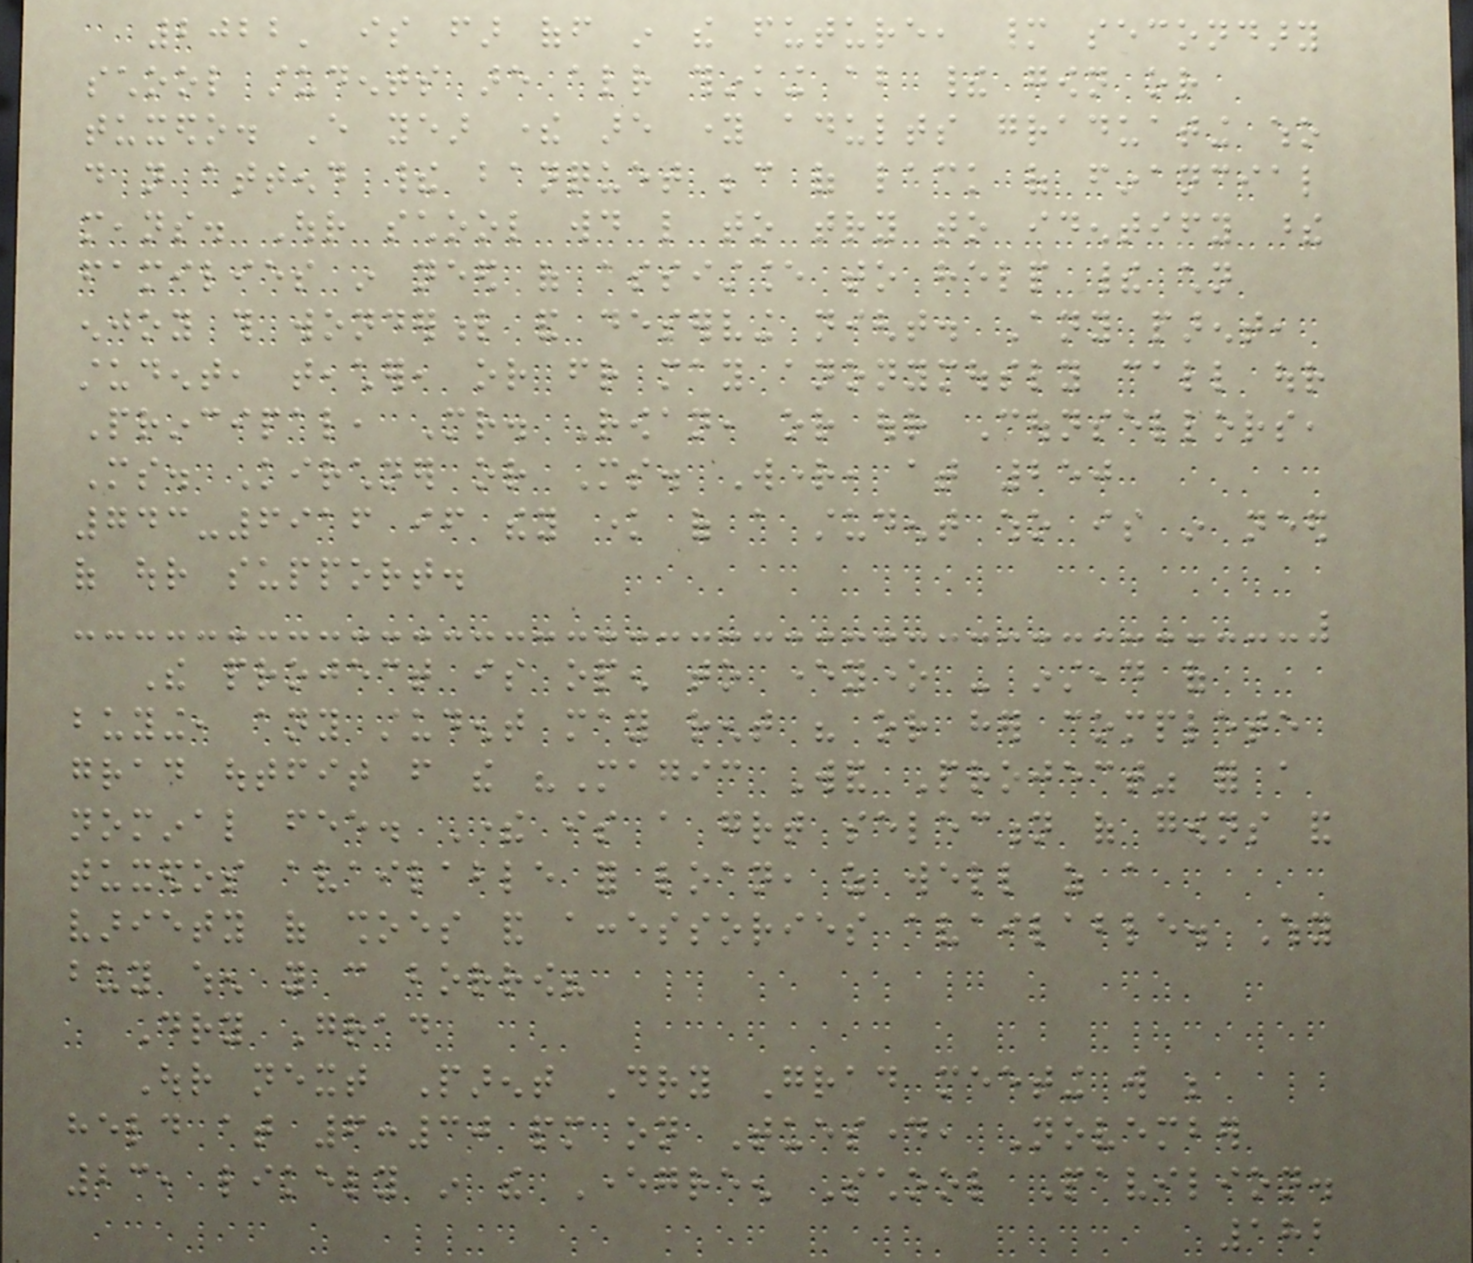2022' is far off in the future, many secondary
school students are already thinking about their gown or
tuxedo. Every year there are young adults graduating who
do not attend their banquet because of lack of financial
means. Our school would like to try to identify these
families in need of assistance to help their children
enjoy this wonderful and deserving night. Any parent,
student, teacher, or friend may anonymously call our
Principal, Mr. Rowan, or our Counsellors,
Ms. Kirchner or Ms. Wright, at 250
743-6916 if they know of a student who is in need
of our support.
The project is open to everyone - instead of
buying, any student may rent his or her complete
grad outfit from the "Magic Wand Project" for a
nominal fee. There is a great selection of gowns and
tuxedos available for loan, as well as a
variety of shoes and accessories available. Why
buy when you can borrow?
Dry Grad
Our next Parent Dry Grad meeting will be
held at 6:30 pm on Tuesday, November
23, likely in the Evergreen School Pavilion.
182
